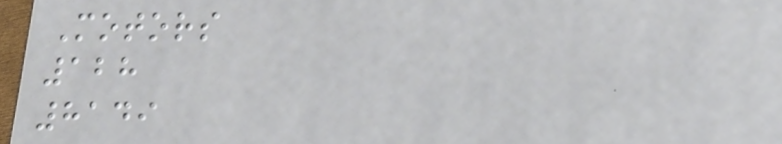Motors
128
8149
